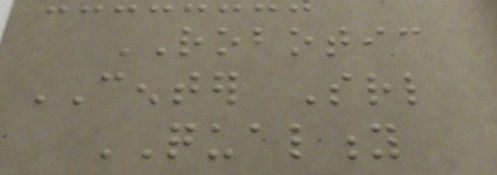ROBOTIC
CENTER Srl
QUALITY
